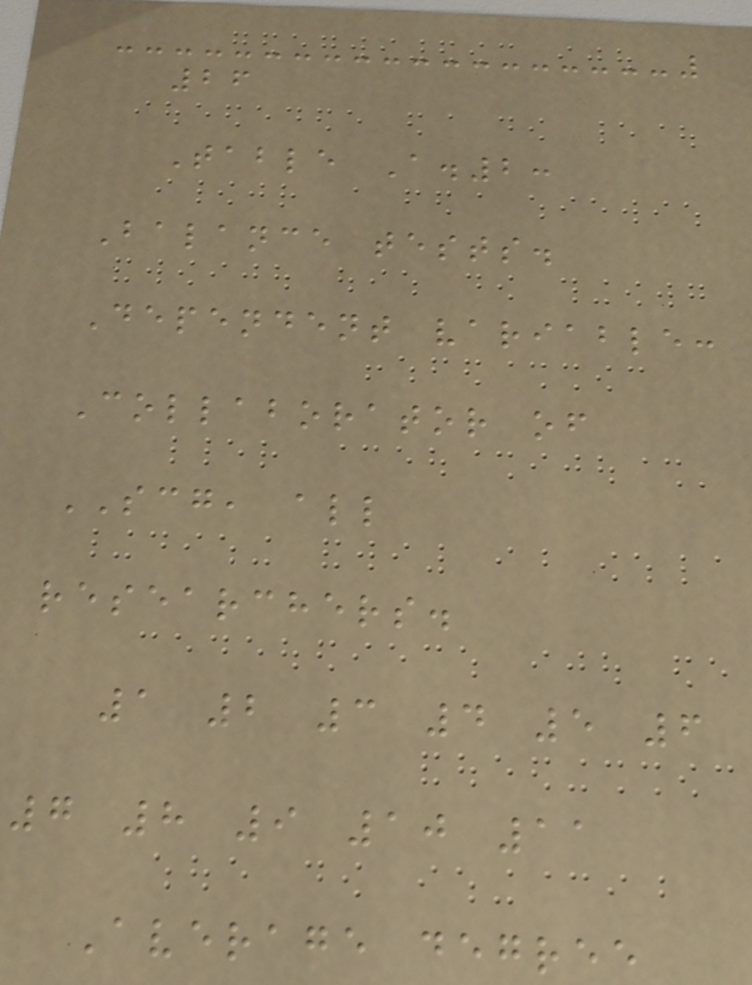26
Table A.2:
Balance tests.
Dependent variable:
Collaborator of
SCG, all
researchers.
1 2 3 4 5 6
7 8 9 10 11
Average degree
